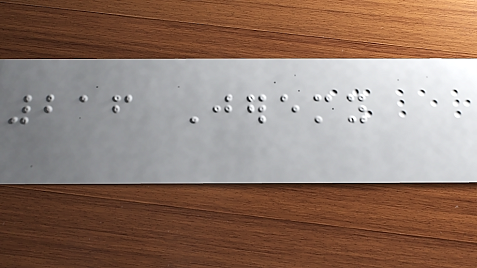216 Jeremy
